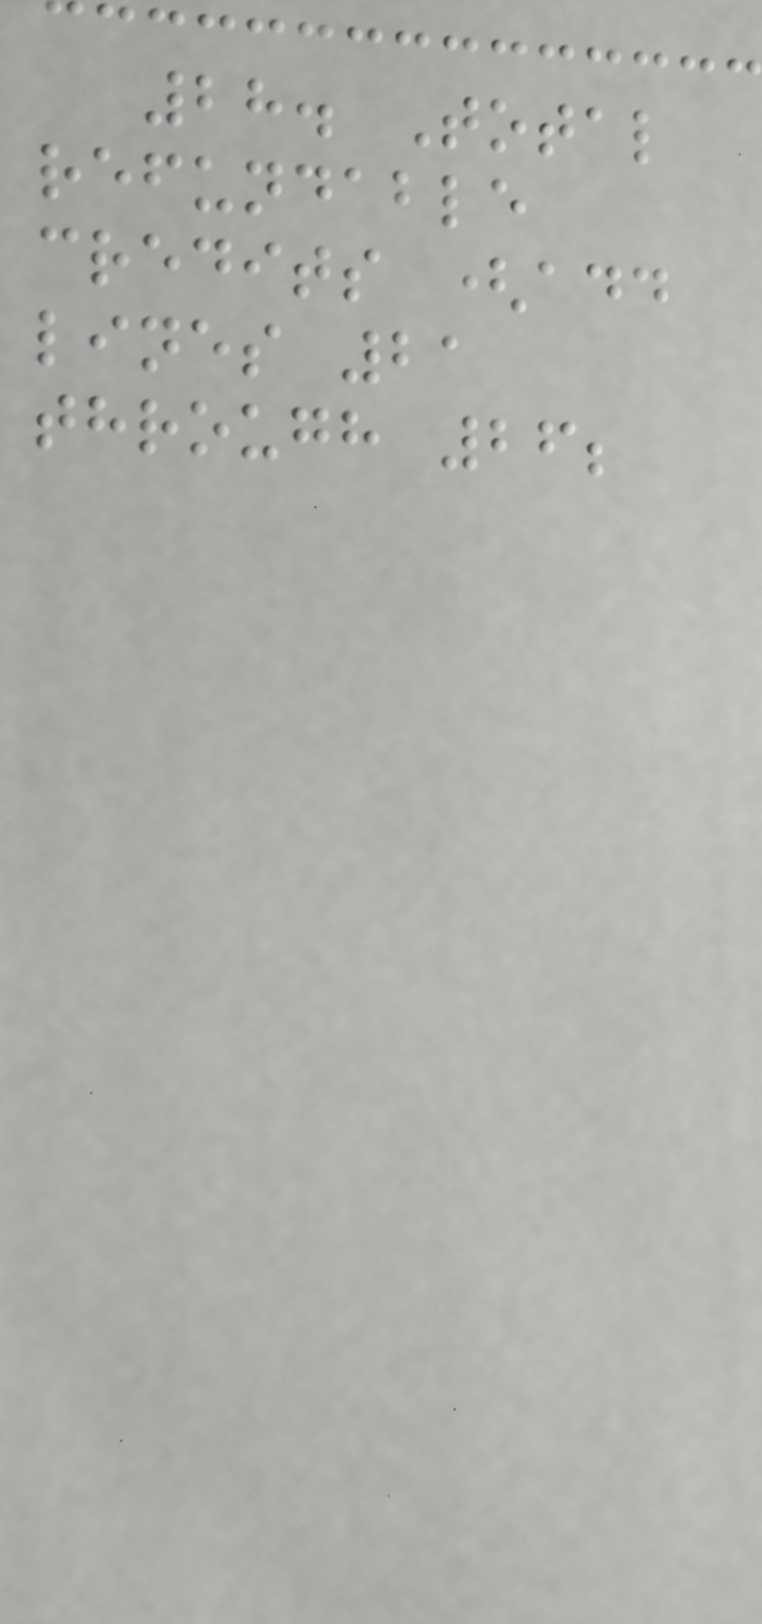28. Total
refundable
credits (add
lines 21
through 26;
